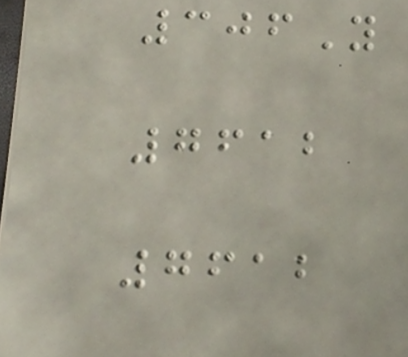306Y
7612
7612
